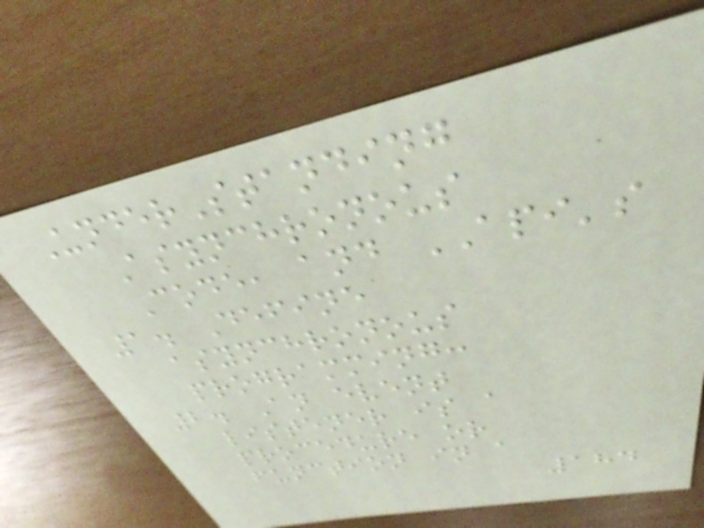UnderStanding
Asynchronous
Code, and API's
1. Define
asynchronous
programming:
2. An event
listener is a
procedure or
function in a
184
